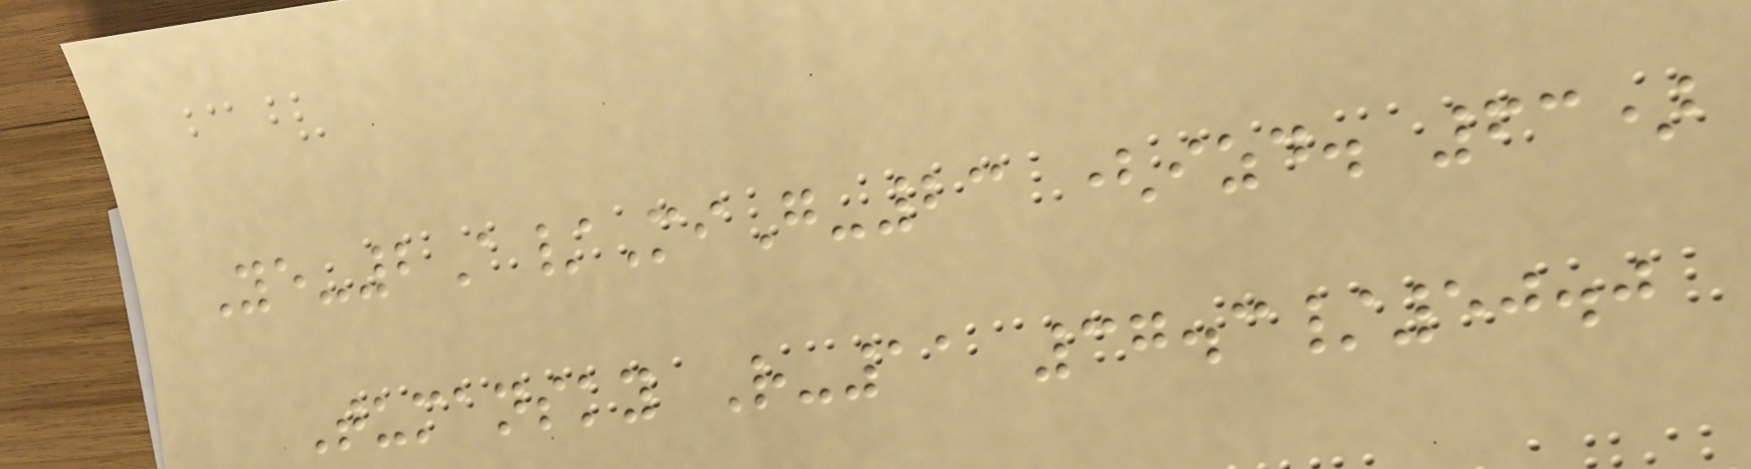Ye-2A/MiG-23 (izd. 63)
Tumansky R-11 37.3/50.0
